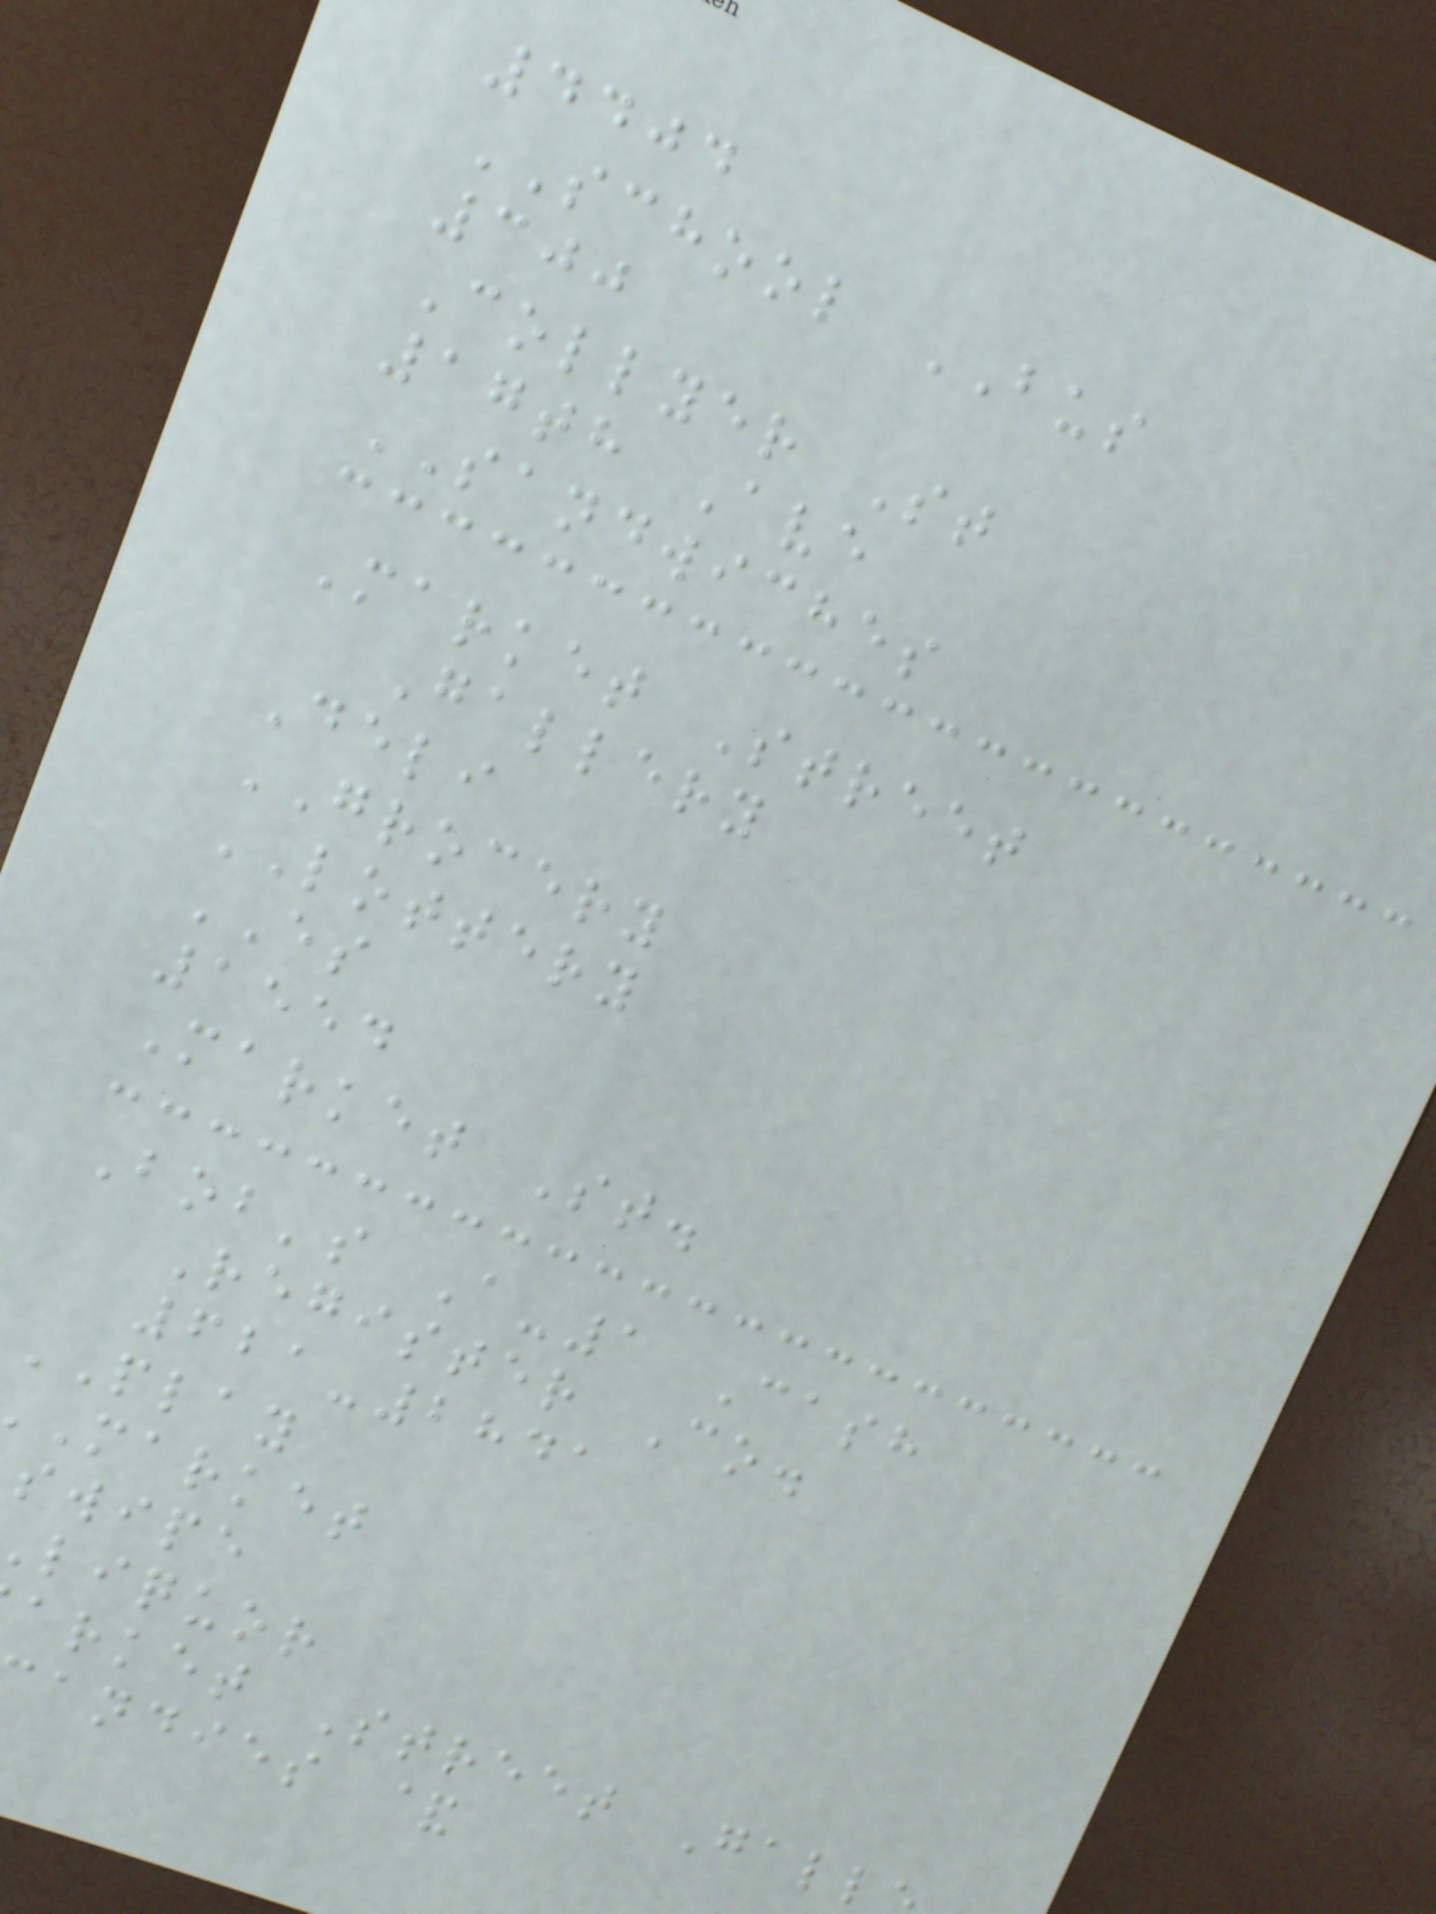4404
SCHOOL BUS
300
Collyer St
17th Ave
SANDWICHES
Market Street
Gallery
Deli
GROCERY
LOTTERY
ES
1554
Market St.
Bob's A-1 Cash
Register Co.
621-2841
PLAY
market
swipe
liquor
arket Street Gall
andies &
